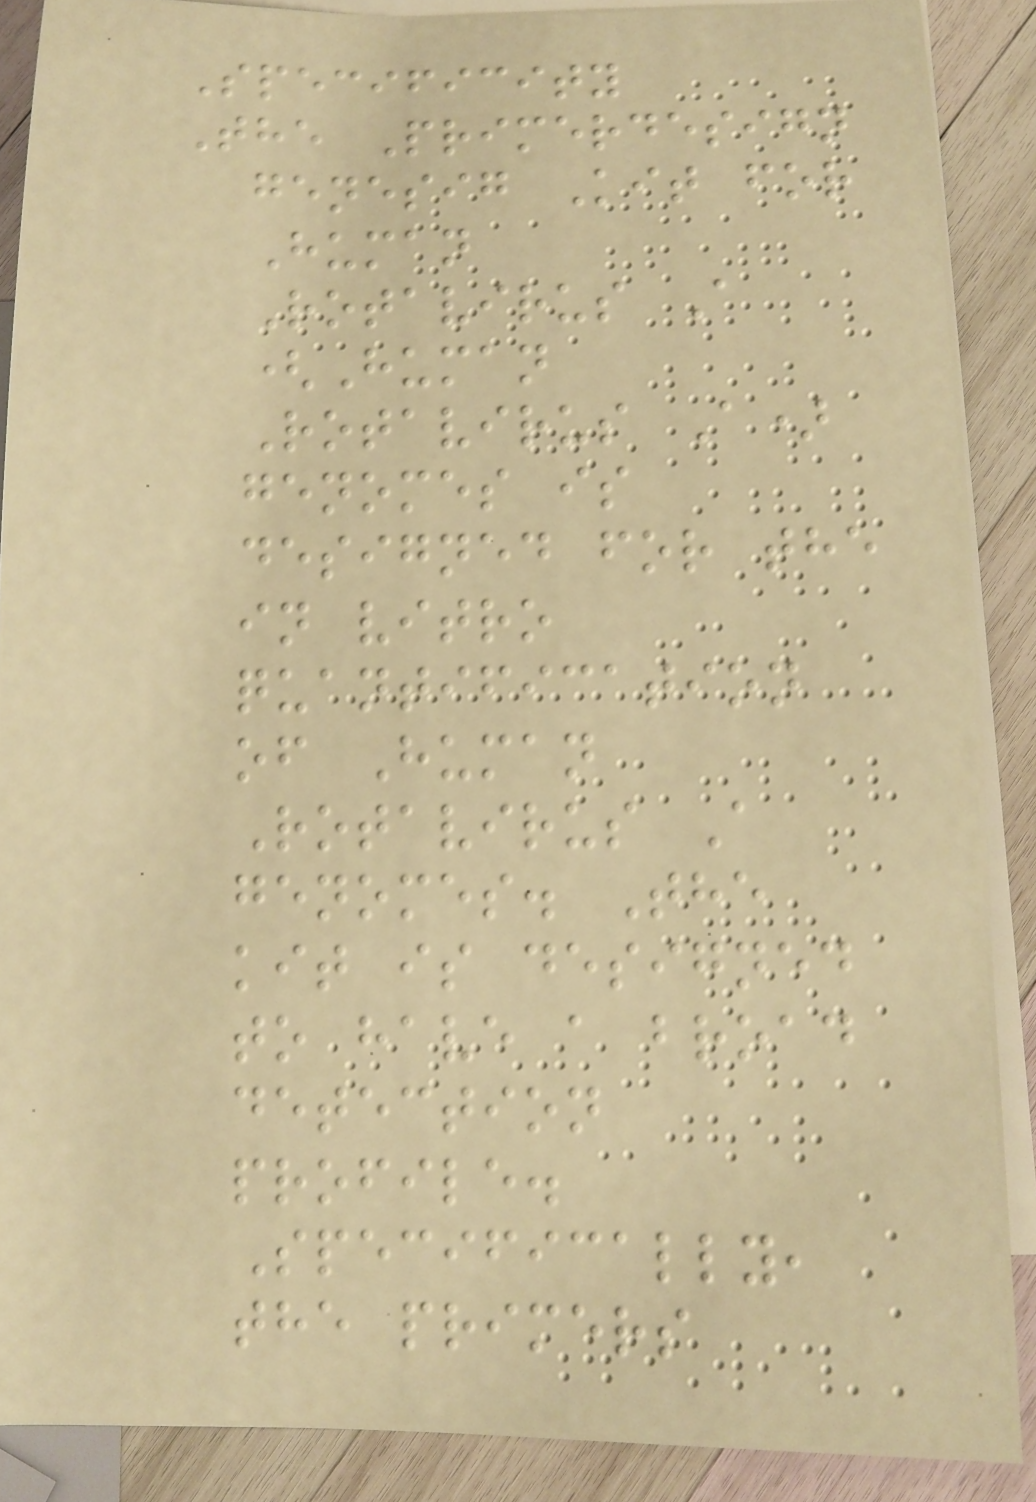Specificity
The Primerdesign
genesig Kit for
Human
Rotavirus A
(Human
Rotavirus A)
genomes is
designed for the
in vitro
quantification
of Human
Rotavirus A
genomes. The
kit is designed
to have a broad
detection
profile.
Specifically,
the primers
